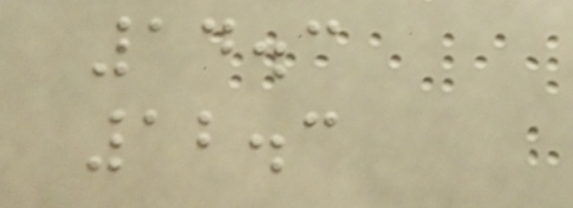14.3
12.3
